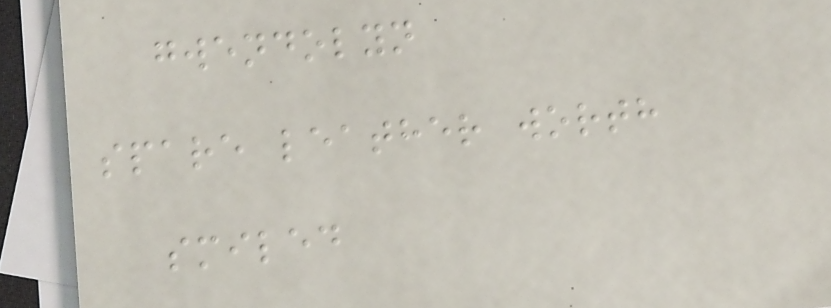gwendolyn
spare leather worth
smiled
